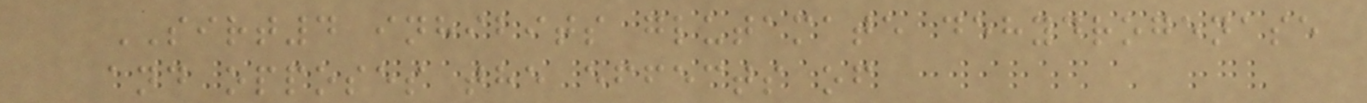SIRT4 inhibits glutamate dehydrogenase
and opposes the effects of
